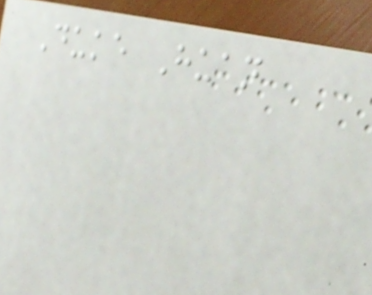Duke Huan
